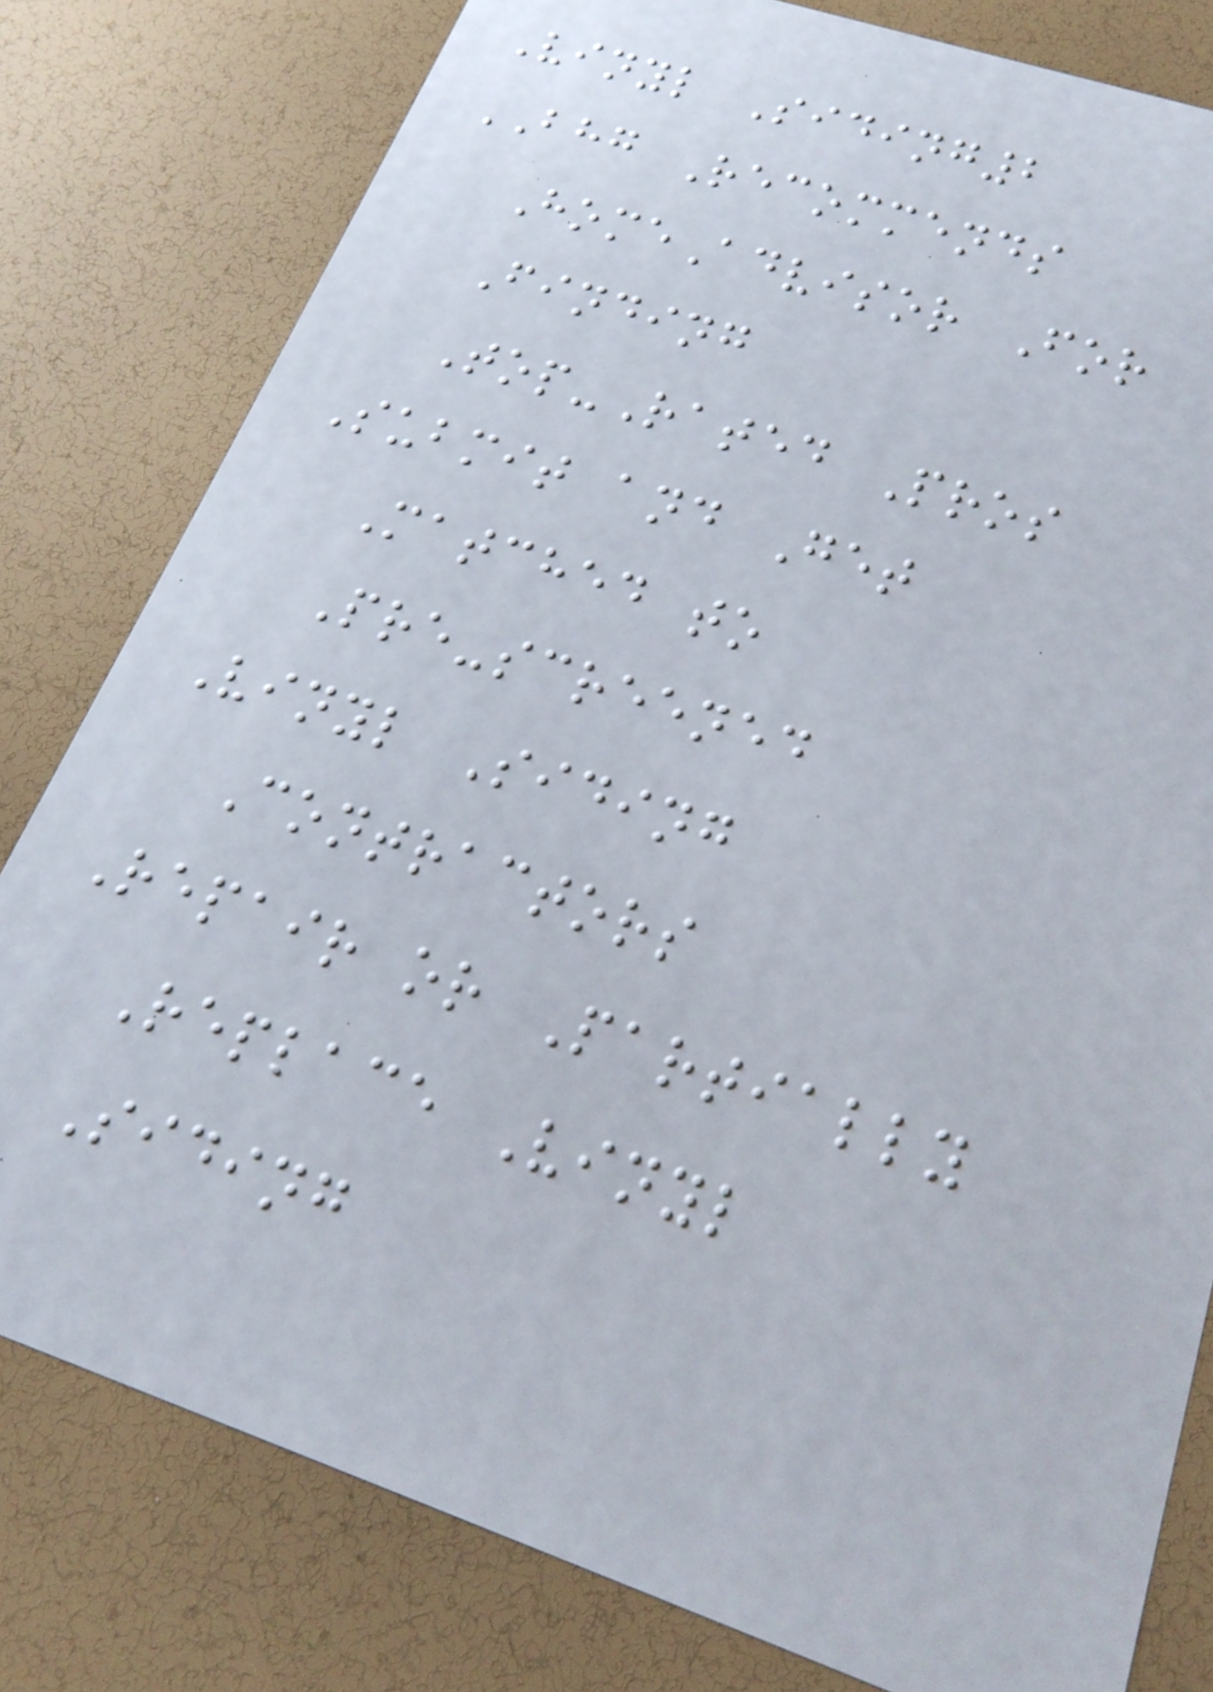Vinyl Siding2
BHG Recommends
HomeAdvisor For
Finding
Top-Rated Pros
Submit and Get
Matched to
Pre-screened
Vinyl Siding
Contractors
Repair or Partially
Replace Vinyl
Siding
